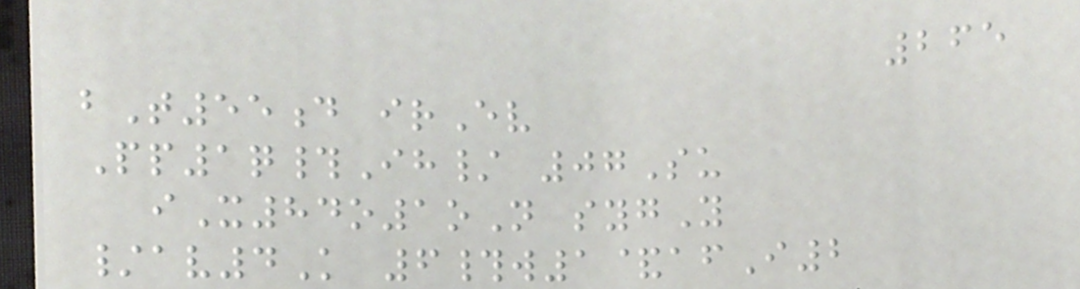265
bT55d irEv
Pp1q#Ih/ 07Su
iX84o1oN sygY
/av4K 6#w1&afI2
